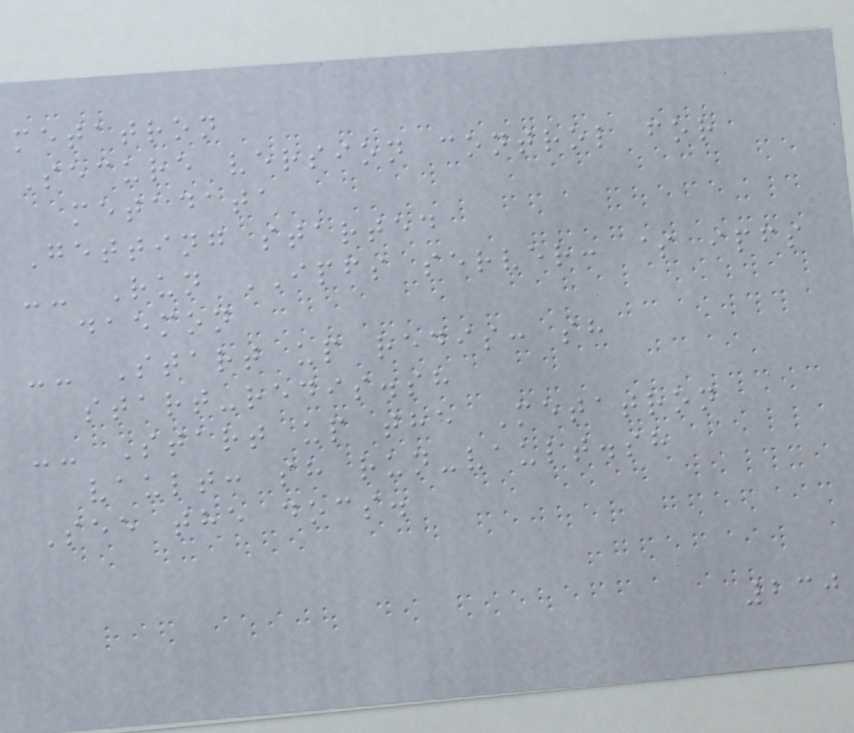metatron
Secure version control for
metadata
Getting started
-- Run IPFS server: $ ipfs
daemon
-- Start up redis: sh
start-redis.sh
-- Start up the Metatron
vault: sh run-vault.sh
See the docs.
230
